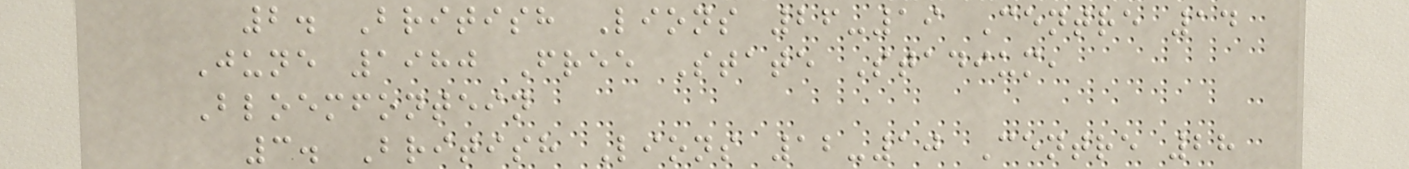2. British Lions 26-19 Centre 14
June 1980 Free State Stadium,
Bloemfontein
3. British Lions 12-10 Centre 28
